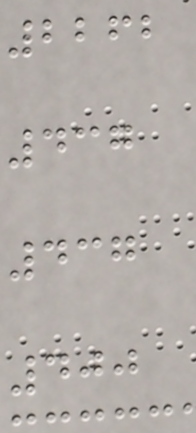2262
437
437
400
